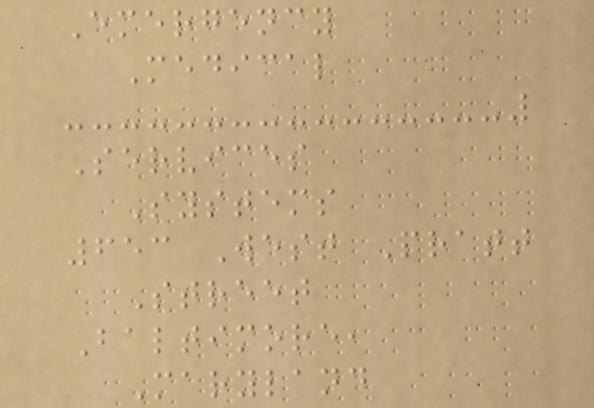Emergency
Medical
Services
Systems
653 West Pratt
Street
Baltimore,
Maryland
